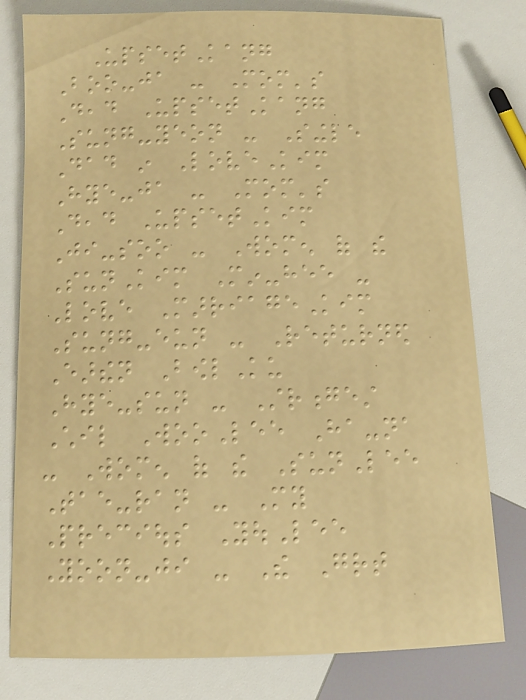UpsetKang
Boo-ja - Mom's
Dead UpsetKang
Sung-yeon - Single
Dad in LoveKim
Hye-ja - Mom's
Dead UpsetKim
Ji-soo - Women of the
SunKim Min-hee -
Love MarriageKim
Sung-eun - Returned
Earthen BowlKu
Hye-sun - Strongest
Chil WooLee Ha-na
- Women of the SunLee
Tae-ran - My
Precious YouLee
Yoon-ji - The Great
